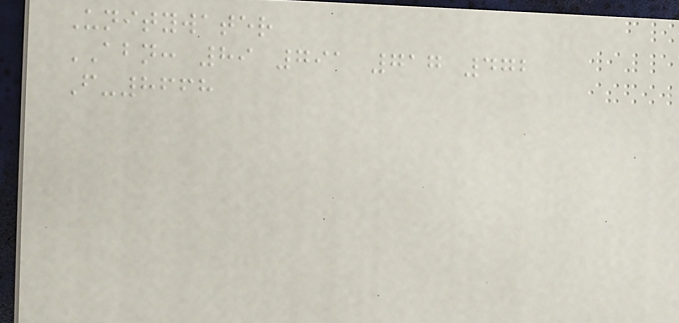Unitywater
ABN: 89 791 717 472
F-8668
